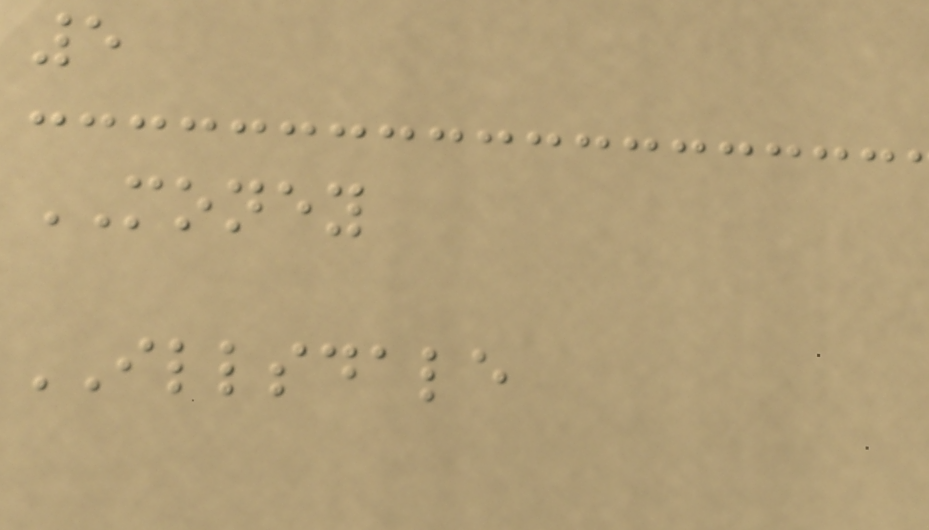5
MONEY
ILLSDALE
